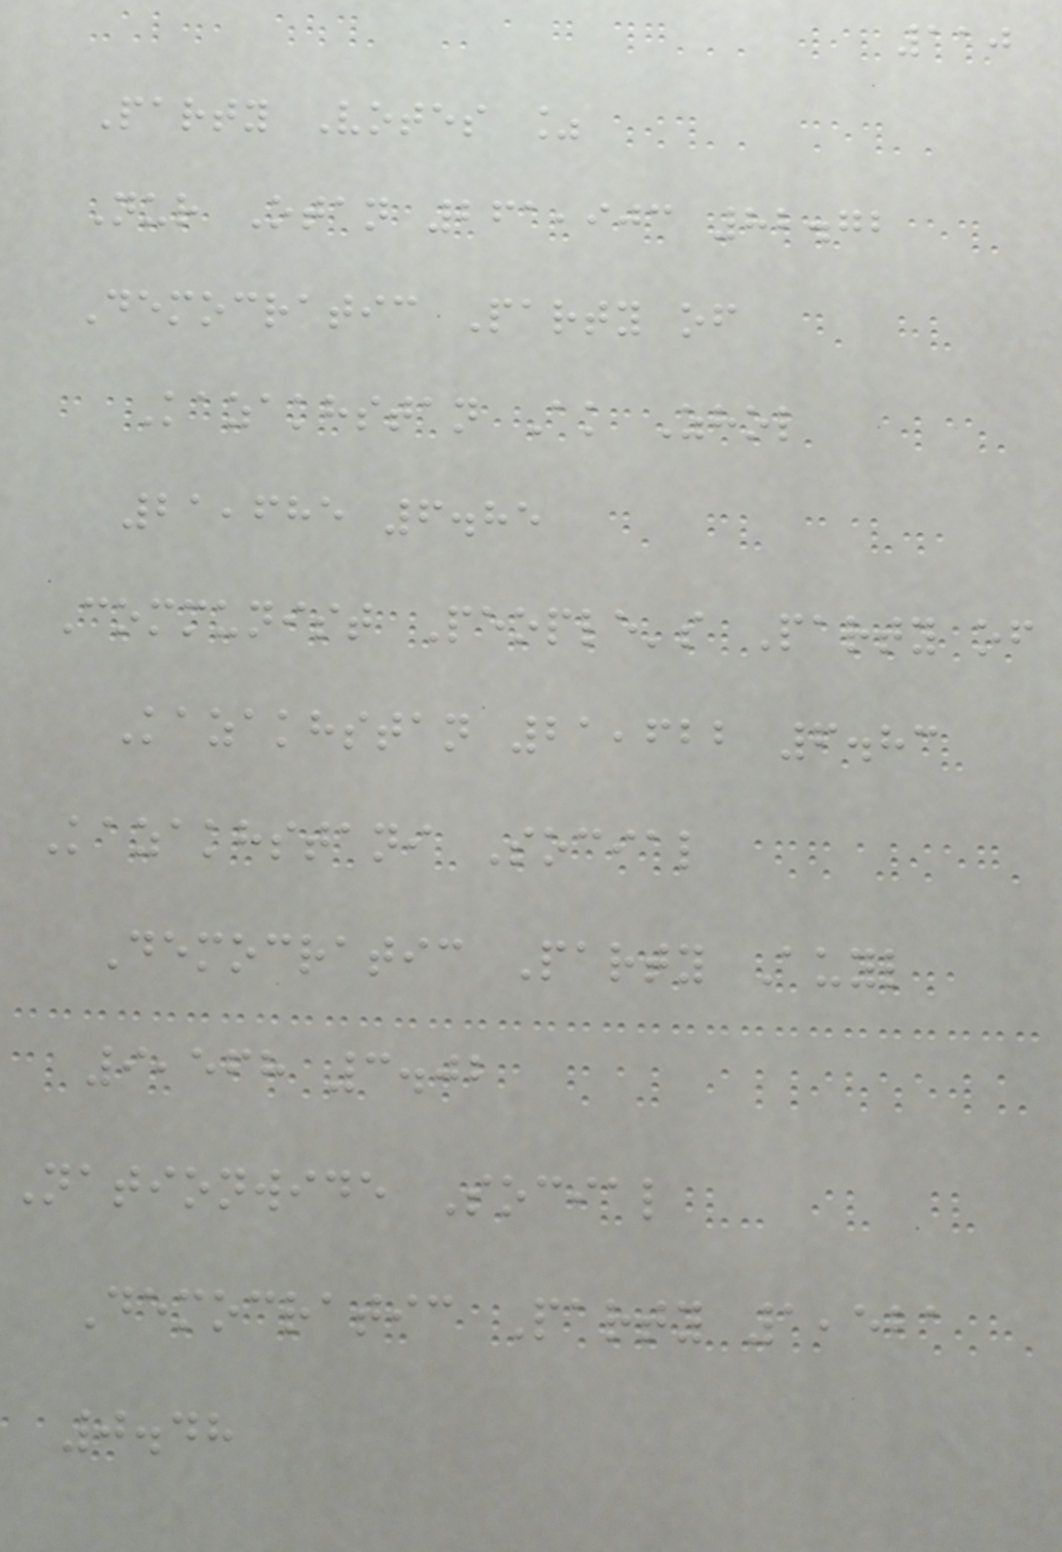110
Party Votes %
Nur Otan 261,903 82.72
Democratic Party of
Kazakhstan Ak Zhol
21,685 6.85
Communist People's Party of
Kazakhstan 21,622 6.83
Kazakhstani Social
Democratic Party Auyl
9,568 3.02
Nationwide Social
Democratic Party 1,521
0.48
